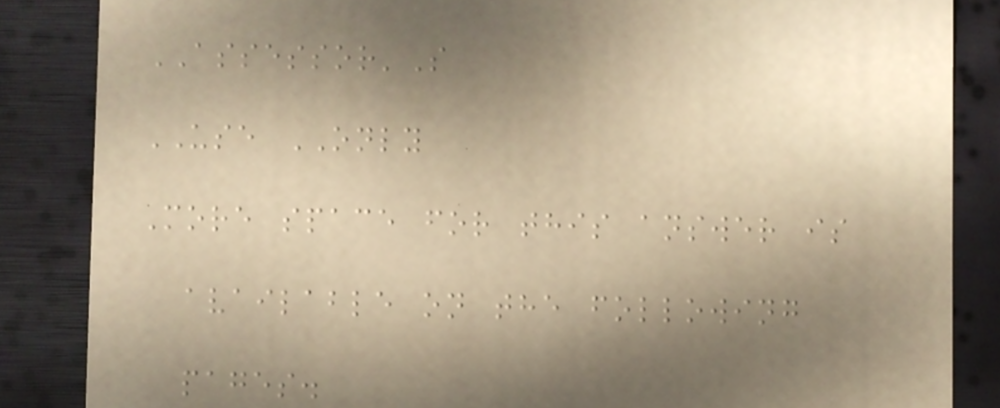ASSESSOR'S
USE ONLY
More space for this answer is
available on the following
pages.
